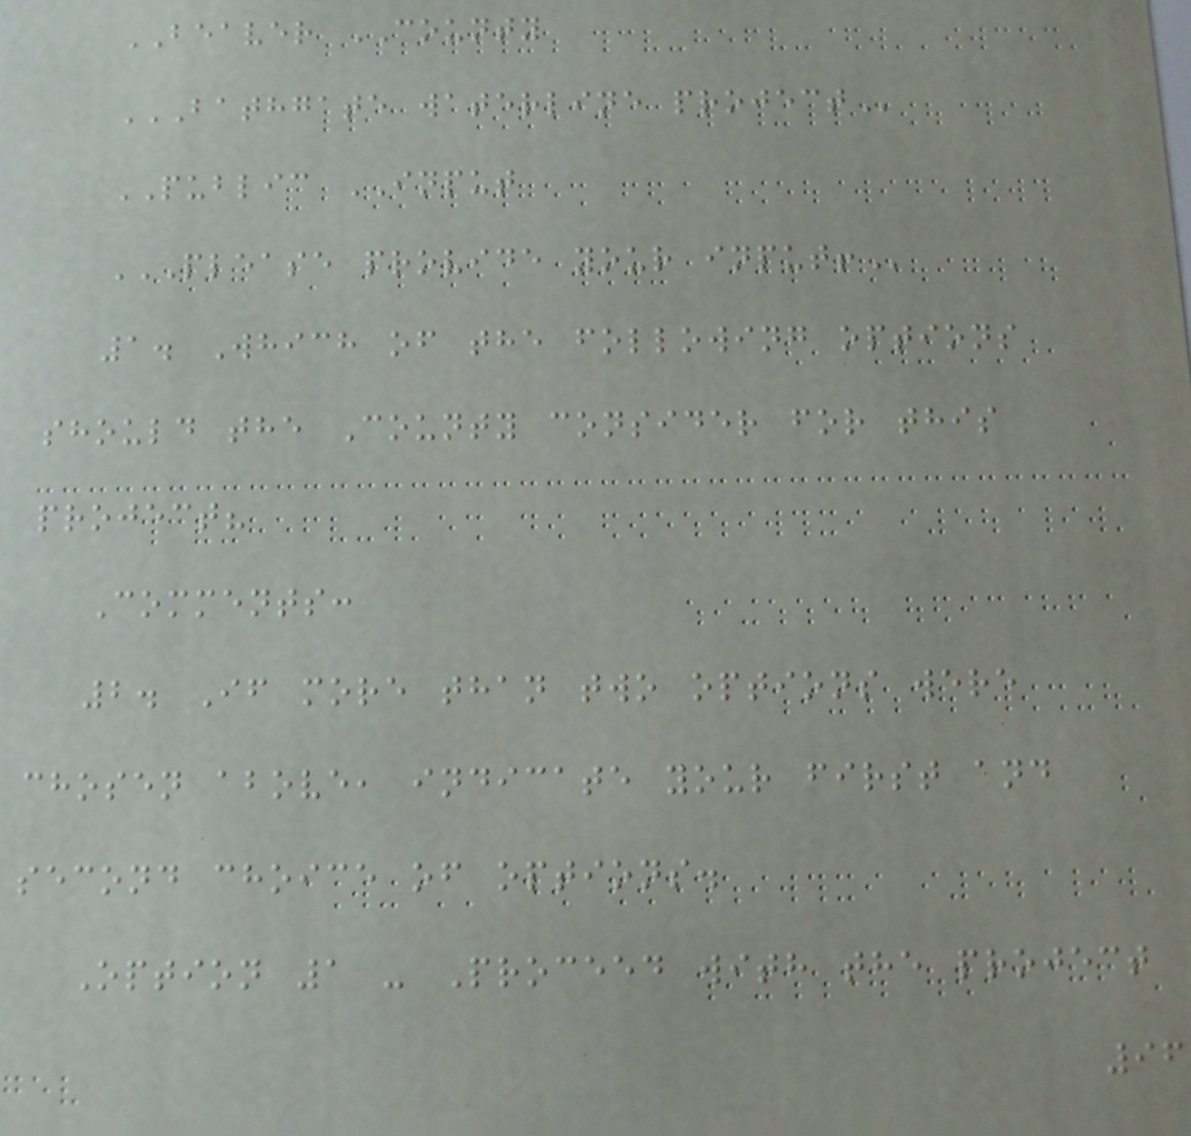BEAVER COUNTY
BATHGATE WATERLINE PROJECT
PUBLIC INPUT
PLEASE PROVIDE YOUR INPUT!
1. Which of the following options
should the County consider for this
project?
Comments:
2. If more than two options were
chosen above, indicate your first and
second choice of options.
Option 1 - Proceed with the project
96
